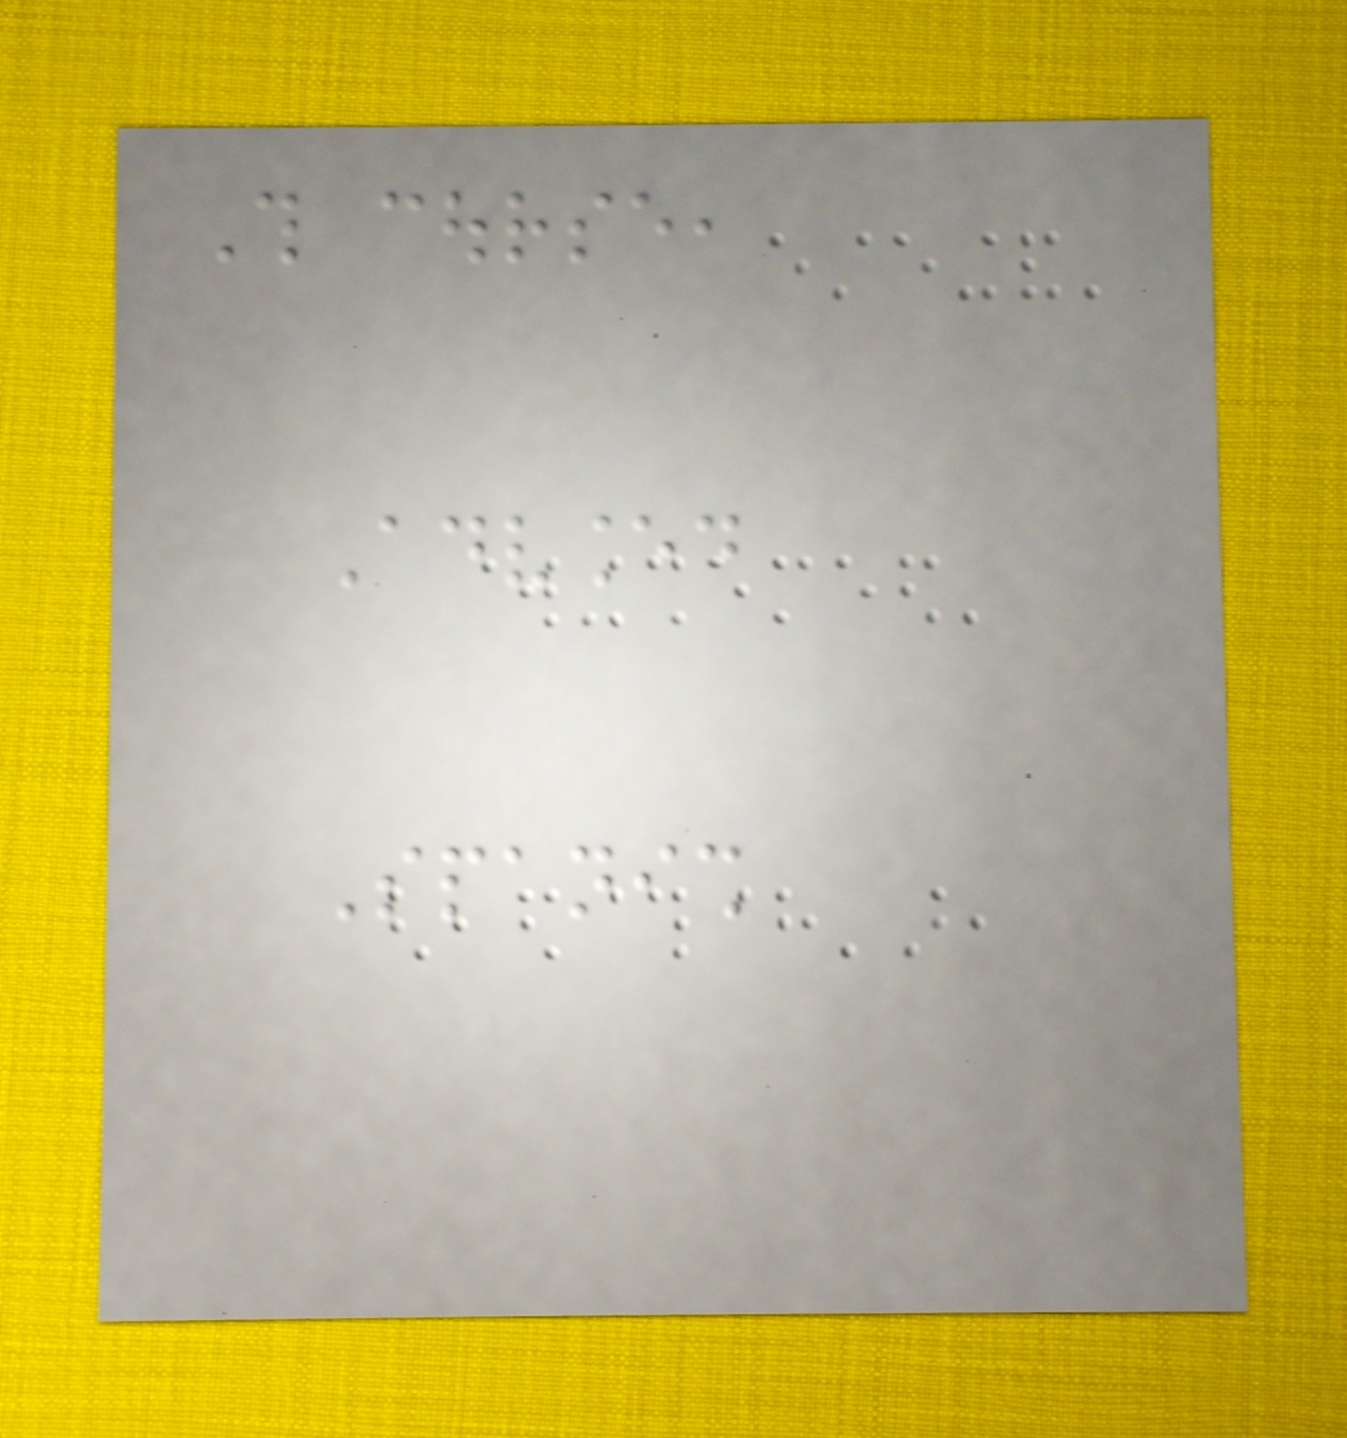This course,
Advanced
Spanish
